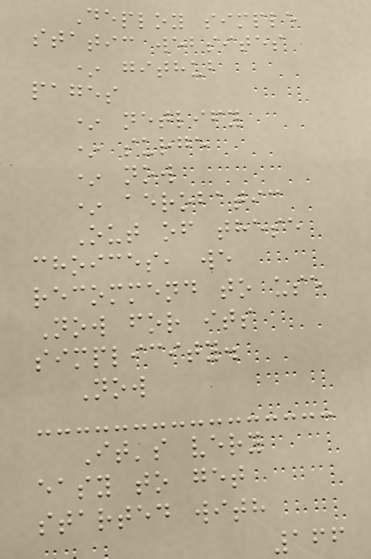Deploy simple
static websites
* github
pages
* netlify
* surge
* now
* aerobatic
Out of these
choices, we
recommend to use
Now for its
simplicity.
Now
It's very
easy to get
started with
166
